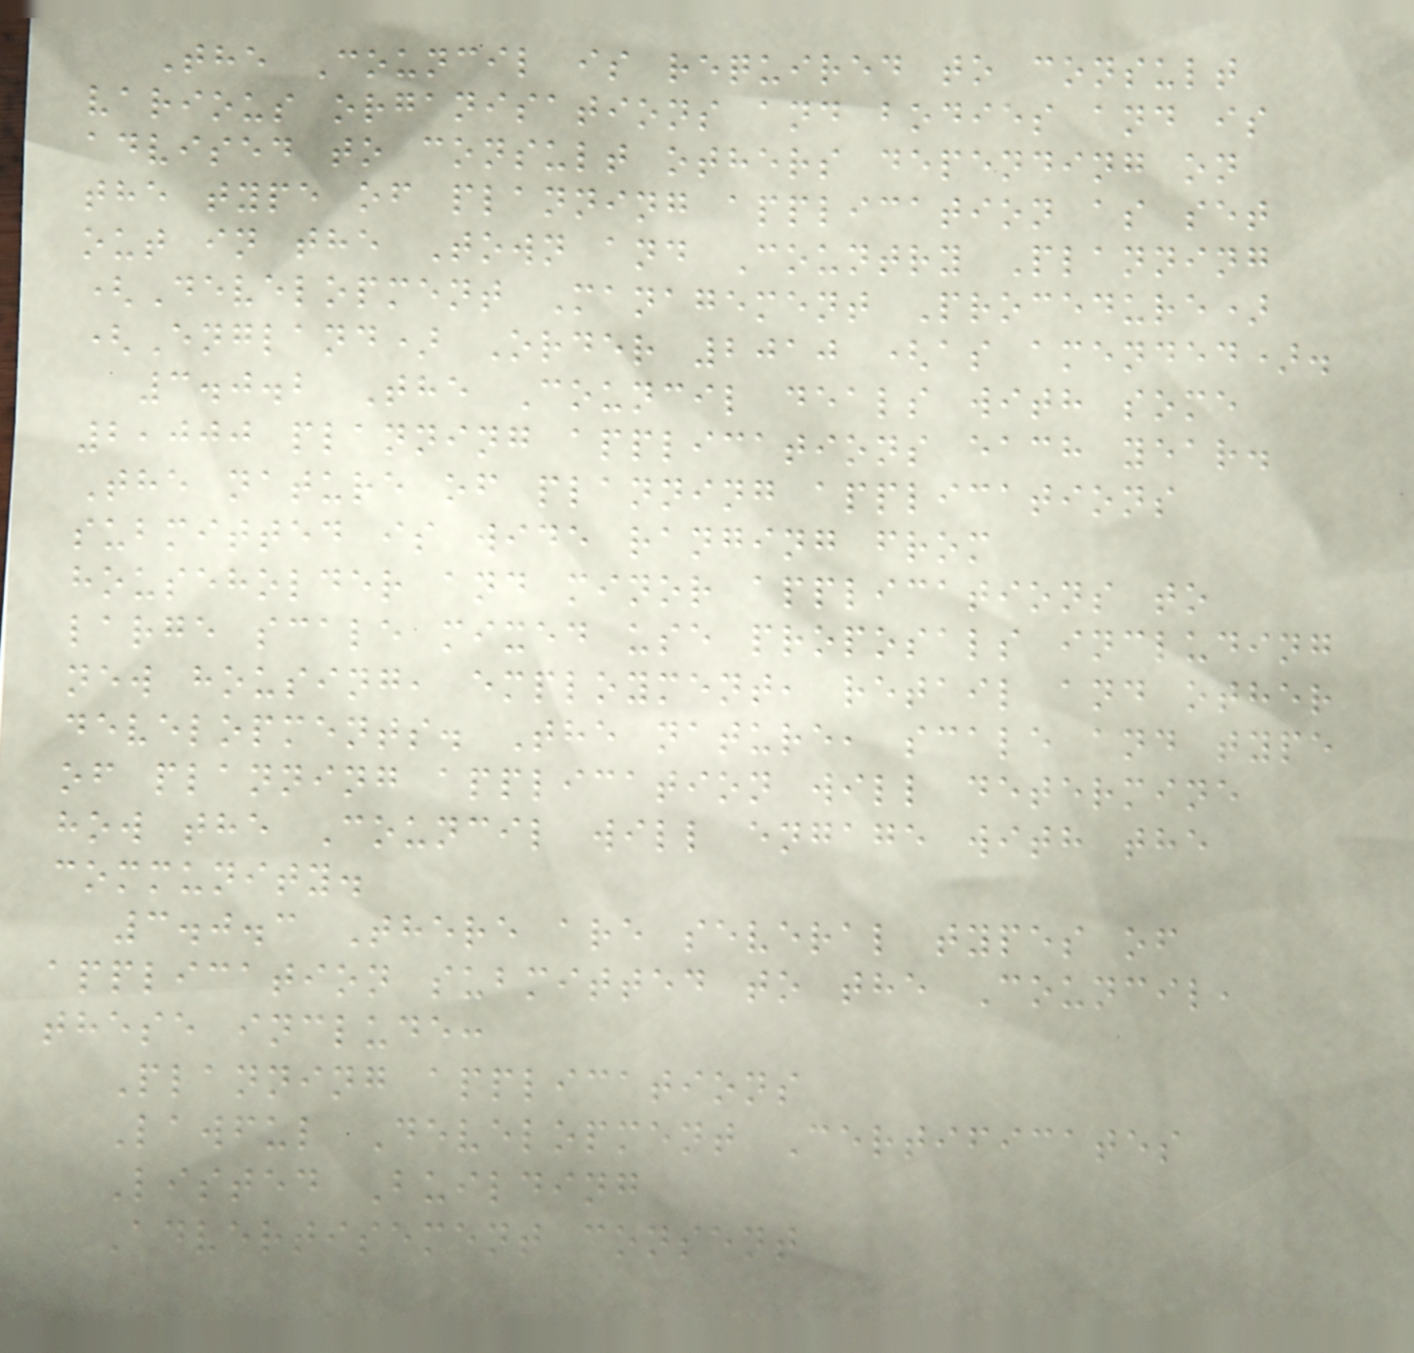The Council is required to consult
various organisations and bodies and is
advised to consult others depending on
the type of planning application as set
out in the Town and Country Planning
(Development Management Procedure)
(England) Order 2010 (as amended).
3.0.2 The Council deals with some
2,000 planning applications each year.
The nature of planning applications
submitted is wide ranging from
householder and minor applications to
large scale mixed use proposals including
new housing, employment, retail and other
developments. The nature, scale and type
of planning application will determine
how the Council will engage with the
community.
3.0.3 There are several types of
application submitted to the Council,
these include:
Planning applications
Lawful Development Certificates
Listed Building
Advertisement consent
